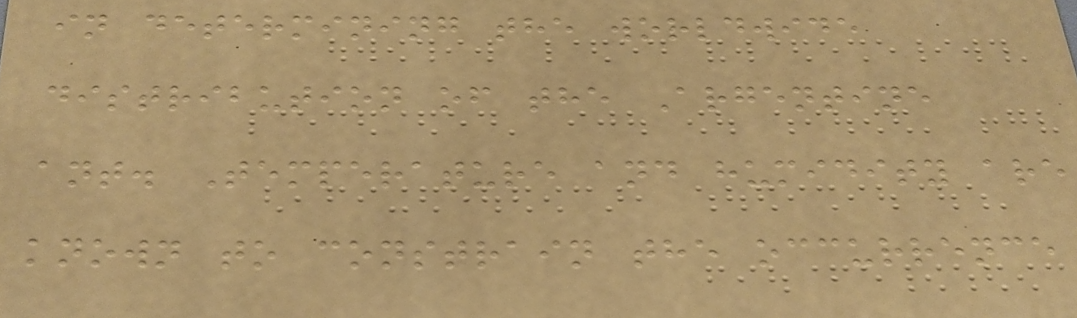in determining the worldwide
distribution of the Argentine
ant. Temperature and humidity are
known to constrain the occurrence
